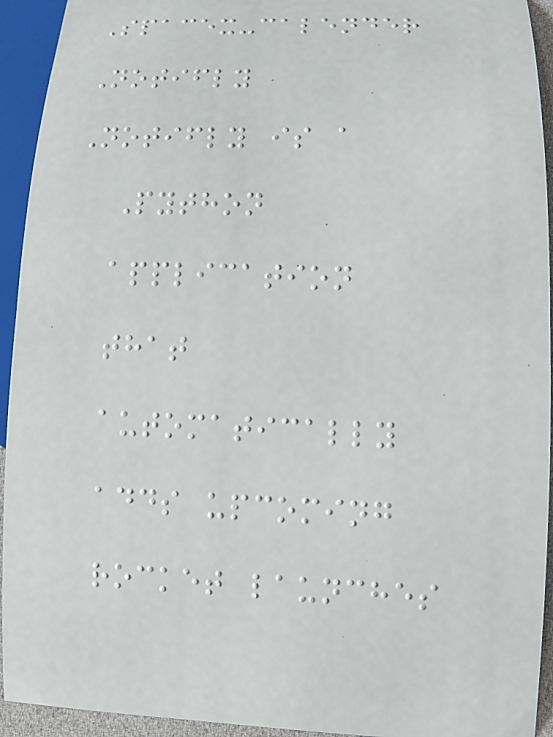Spacex-calender
Notifly
Notifly is a
Python
application
that
automatically
adds upcoming
rocket launches
